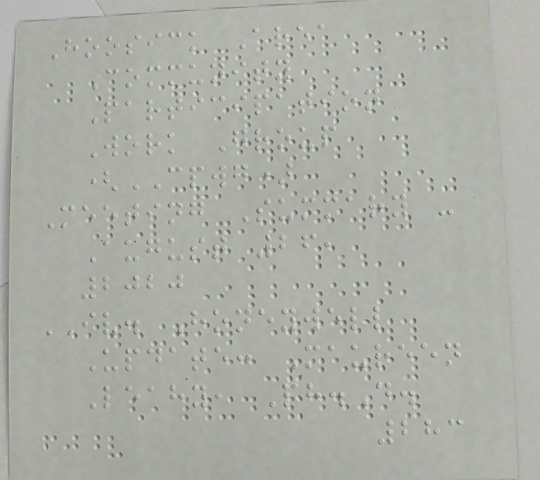Hoosick Area
Community
Participation
Work Group
(CPWG)
Meeting Summary -
August 26,
2020
IV. Honeywell
Update: Maureen
Leahy, Ph.D.
283
